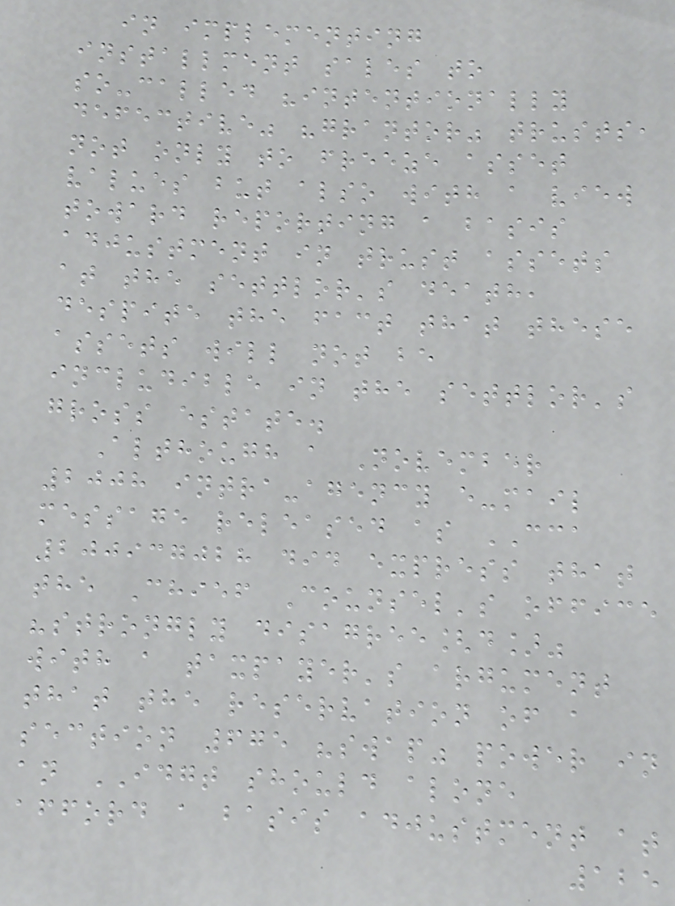in implementing
installment sales to
so-called "intentionally
defective" "grantor" trusts,
not only to freeze asset
values but also with a view
toward reporting a basis
adjustment in trust assets
at the settlor's death,
despite the fact that these
assets will not be
includible in the settlor's
gross estate.
Although a November
2008 intra-agency e-mail
message released as CCA
200937028 did express that
the Chief Counsel's office
"strongly disagree[d]"
with a taxpayer's argument
that the reservation of a
section 675 "swap" power in
an IDGT should alone
afford a basis adjustment at
125
